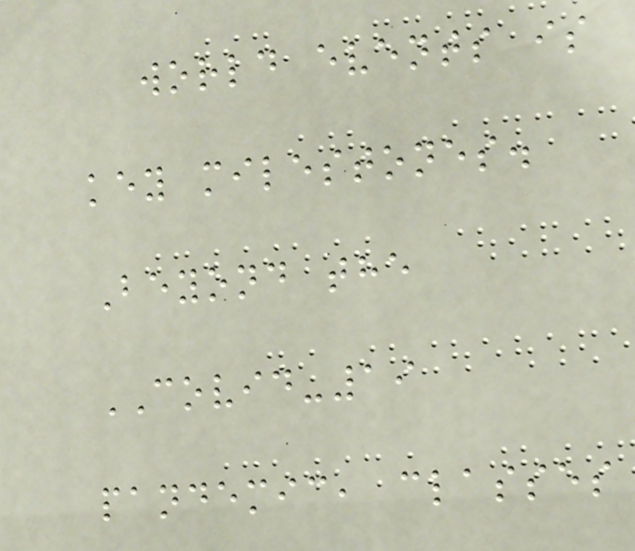world events is
key milestones.
Beyond the
COVID-19
pandemic, classes
